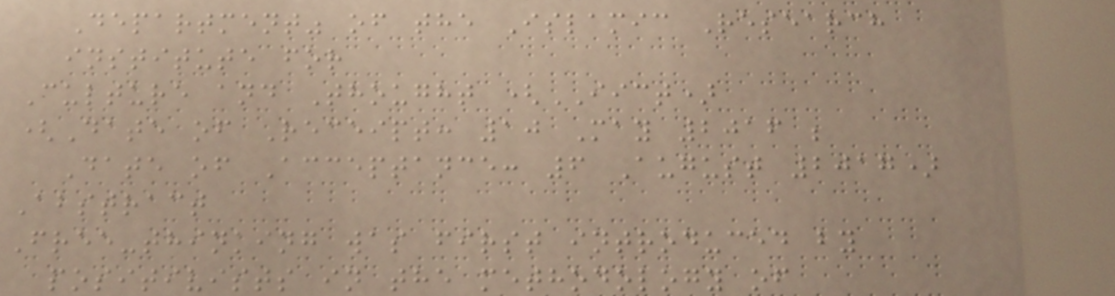Department" of the Islamic Research
institute for
Culture and Thought (IICT)
(Date of Receipt: 10 May 2016 ;
Date of Acceptance: 6 August 2017)
Abstract
Free-thinking was first introduced by
positivists in the methodology of
